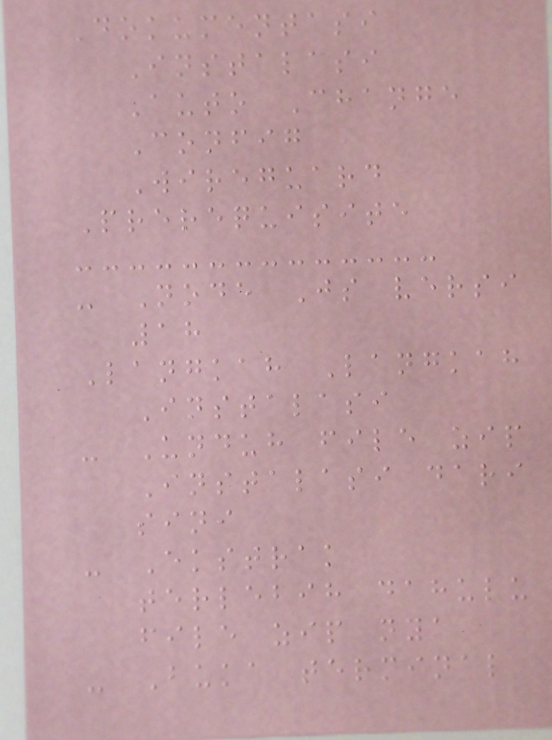Dokumentasi
Instalasi
Auto Change
Config
Wireguard
Prerequisite
- Node Js versi
18
Langkah Langkah
Instalasi
- Unduh file zip
Instalasi dari
sini
- Ekstrak
terlebih dahulu
file zip nya
- Buka terminal
